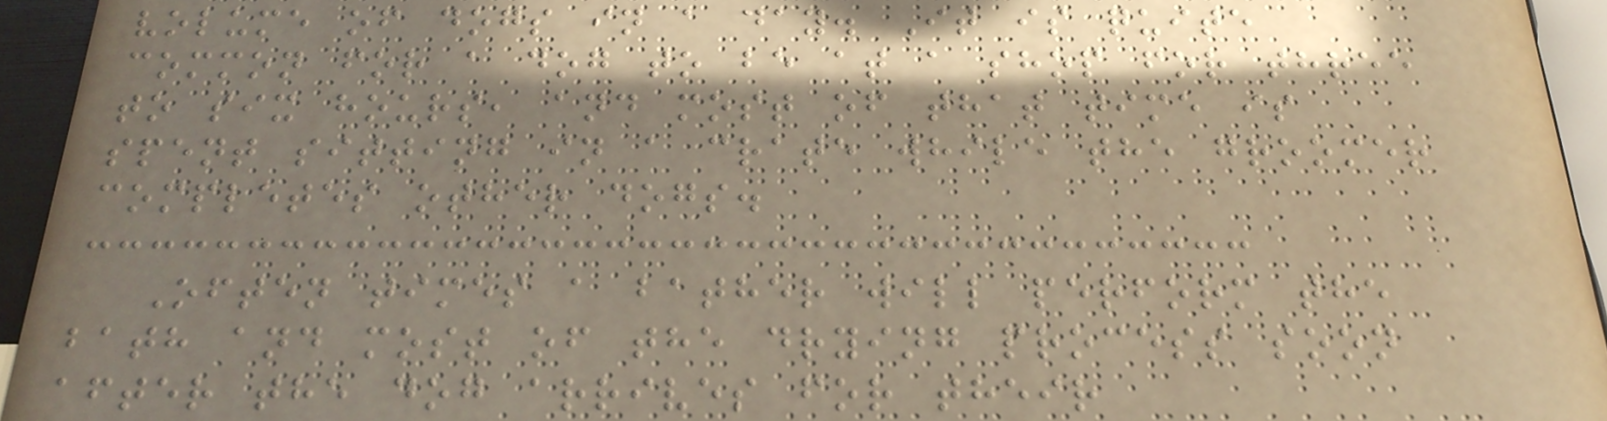volume of dogs in a day. It is quite
common for a dog to be at a shop for three
to six hours, and most of that time is
spent sitting in a crate while the groomer
completes other dogs.
Often times a bather will perform the
bath and most of the drying process soon
after the dog arrives for their
